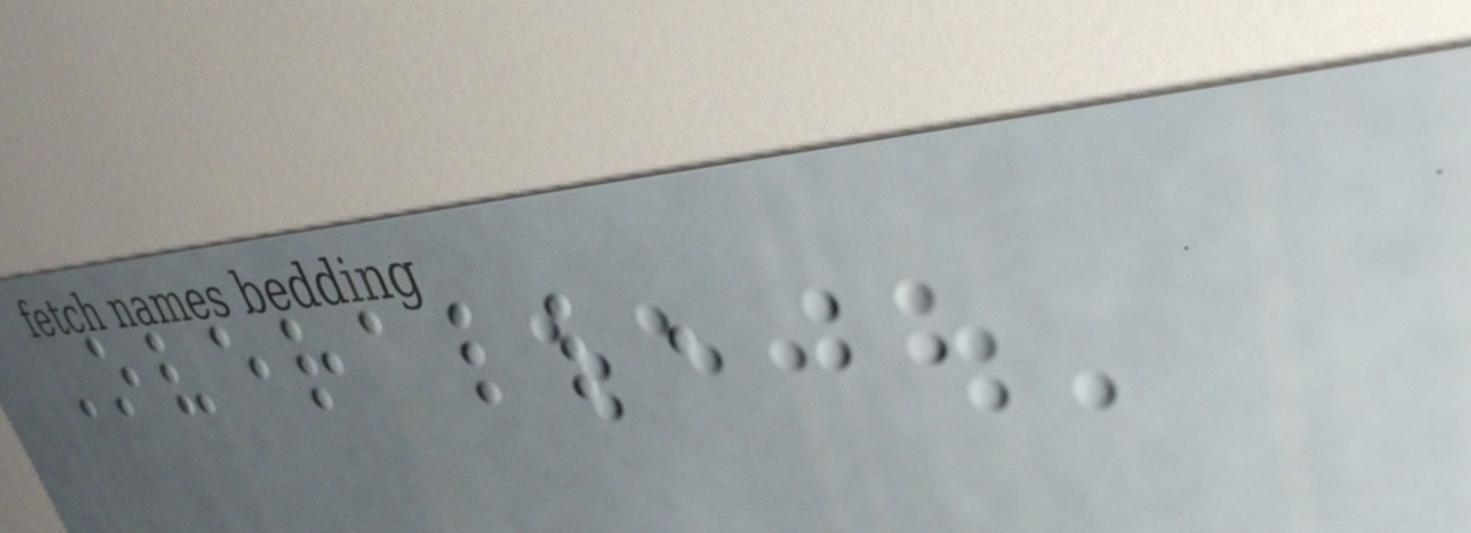Overall,
